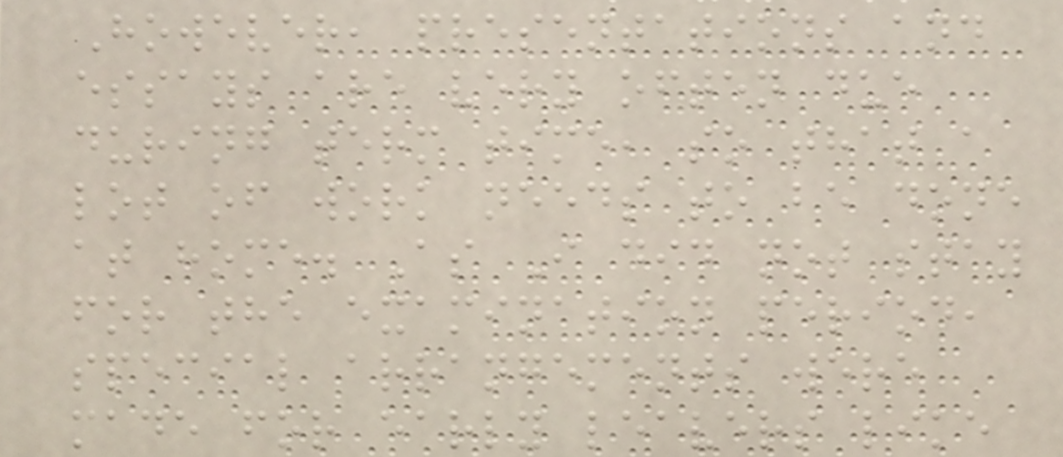However, presentations and
essays are very often due
during term time, so that a
lot of work needs to be done
at home. As I did not stay
for the examination period,
special arrangements were
made for early leavers like
